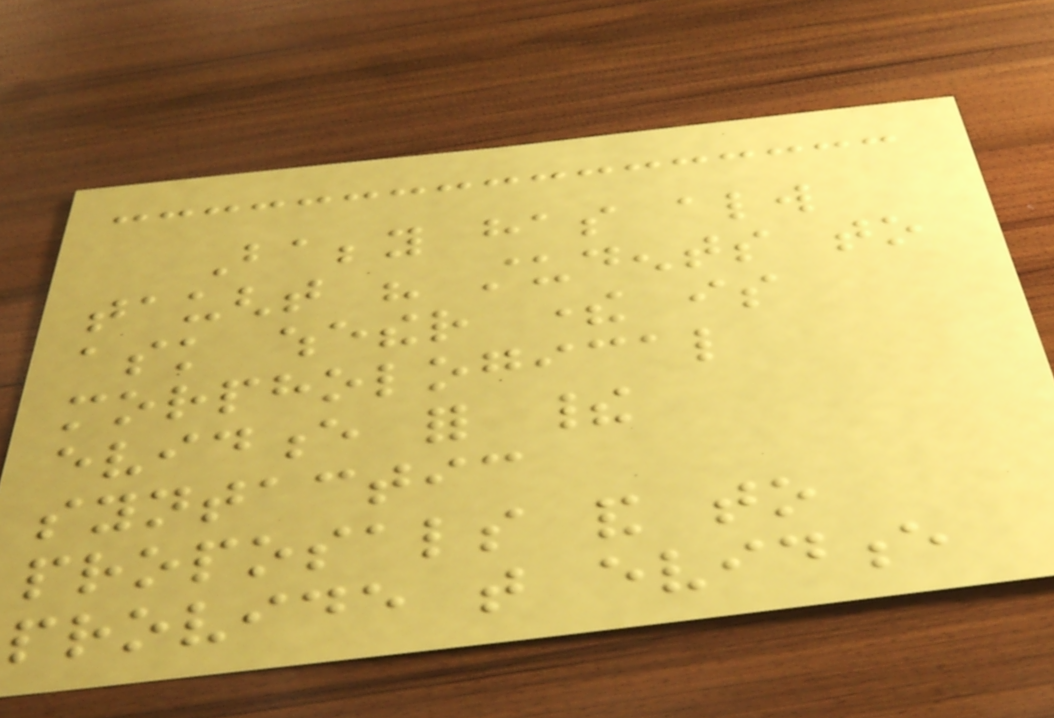Babby has always
taught his students to
ask whether there is
morphological
evidence for their
syntactic
proposals and to
provide that evidence
